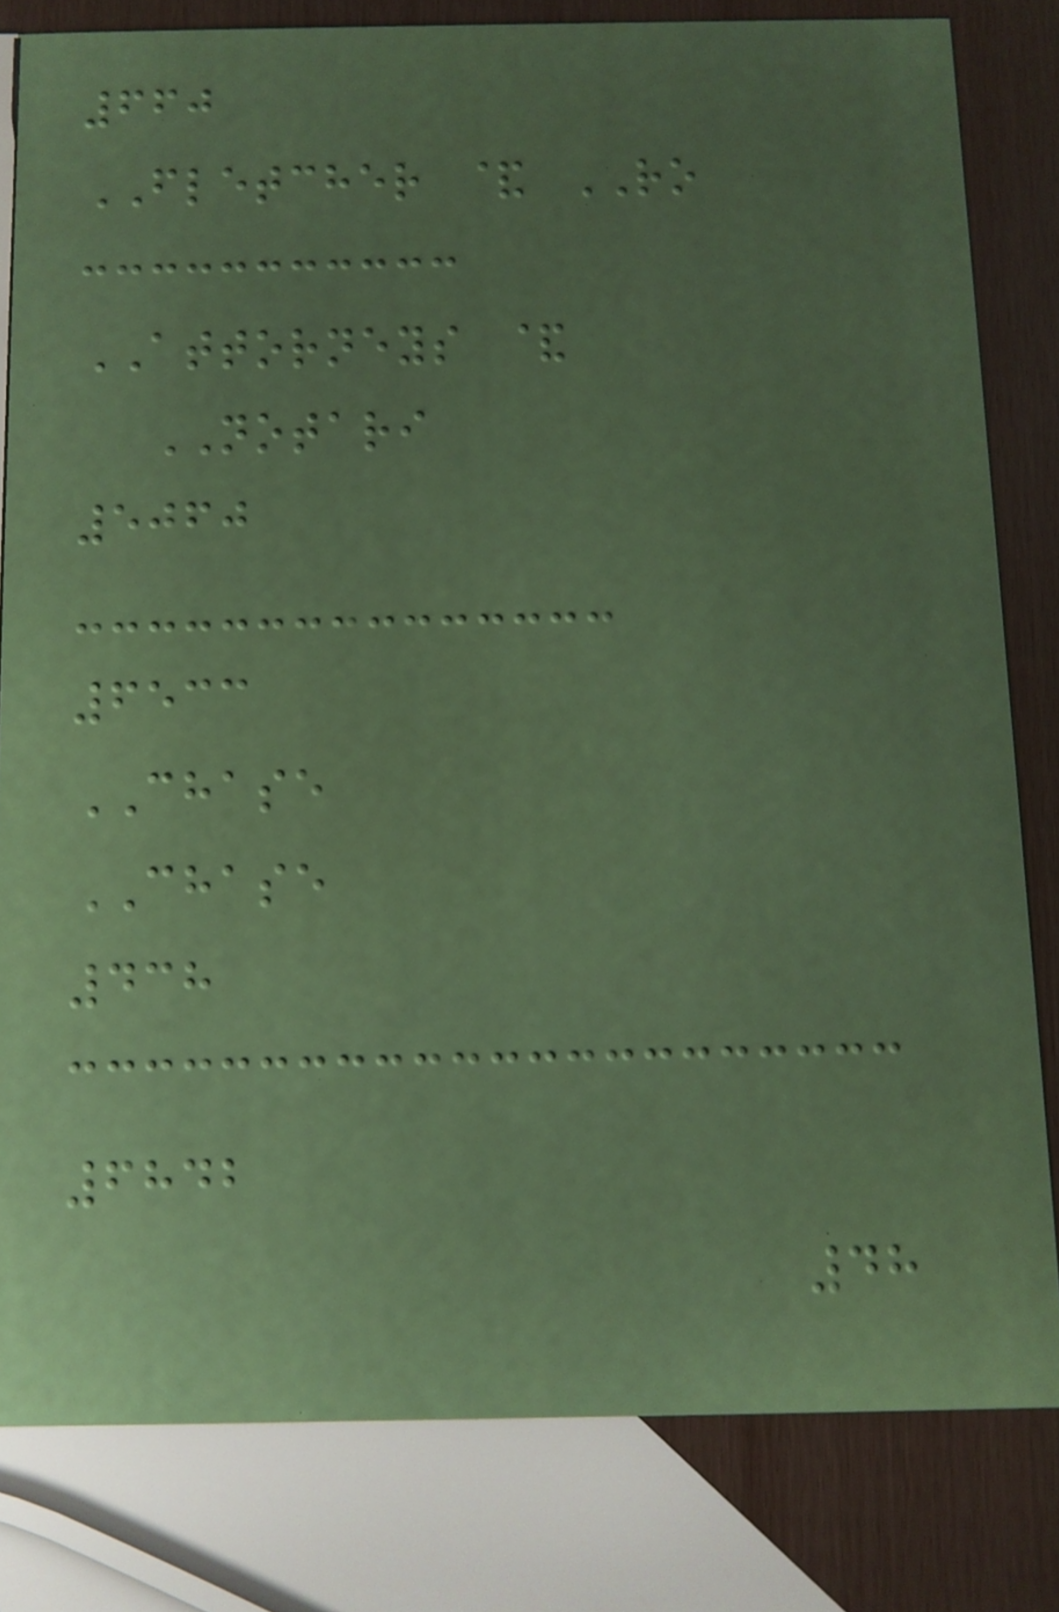660
FLETCHER & RO
ATTORNEYS &
NOTARI
5060
6533
CHASE
CHASE
438
6842
48
